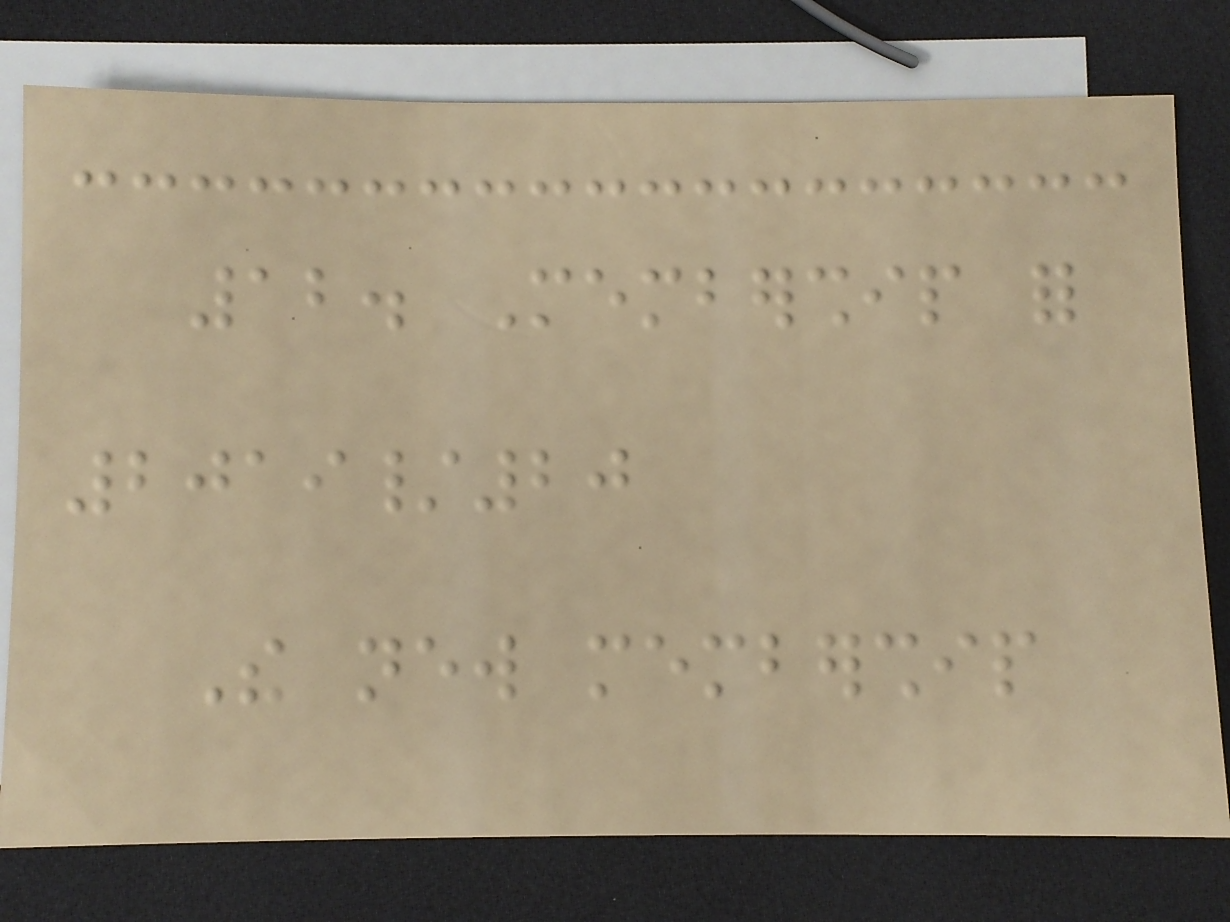12. Membership for
2019/20
The new membership
